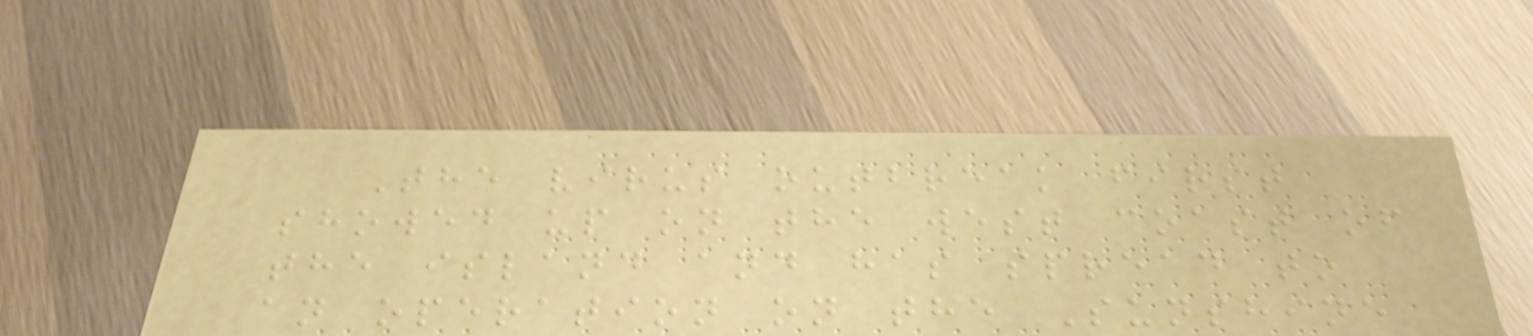The virus outbreak first
showed up on the west coast of
the island and has spread to
an operation on the Sunshine
